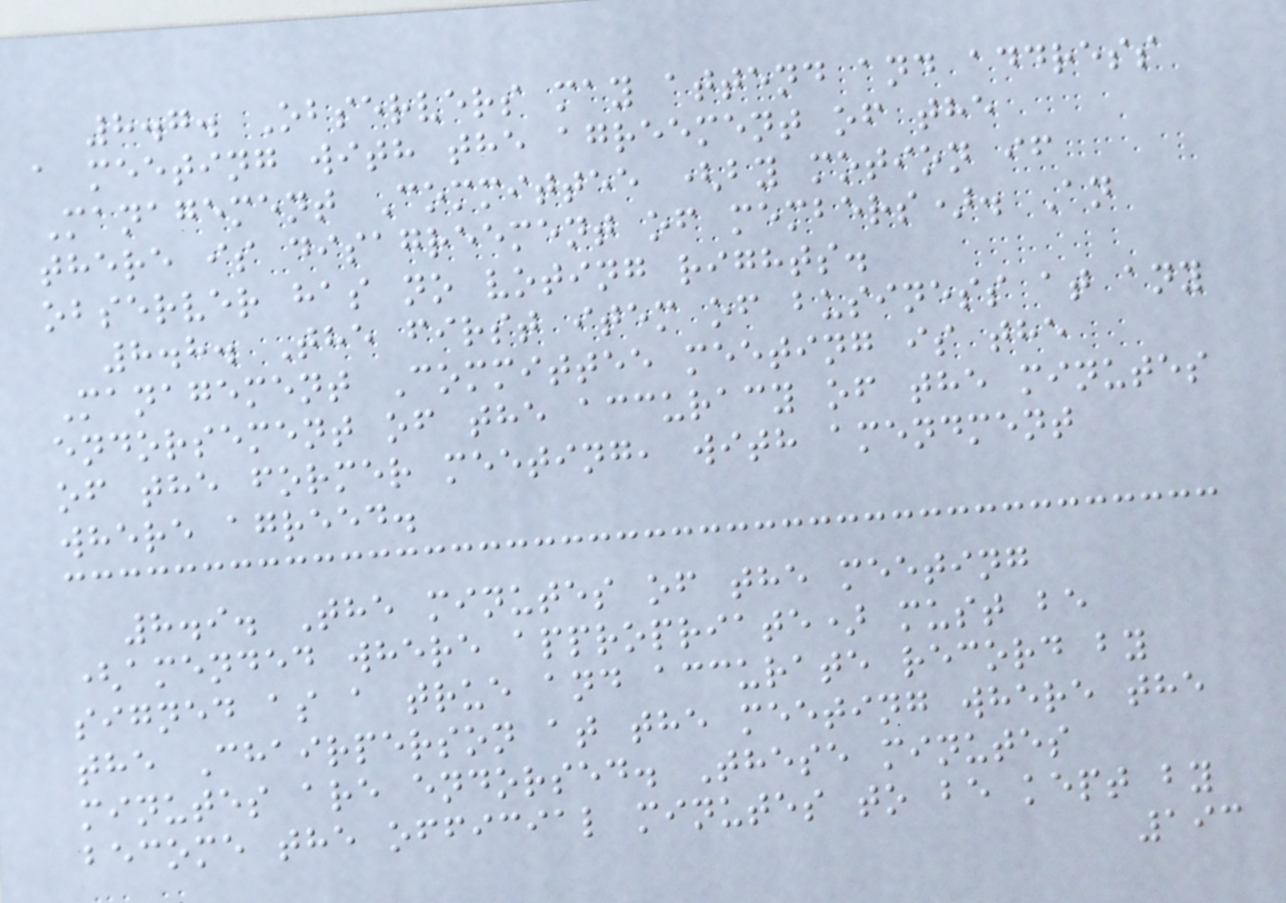8.7. Observers may attend and address
a meeting with the agreement of the
Management Committee (by motion if
there is disagreement of members). An
observer has no voting rights.
8.8. The first item of business at any
Management Committee meeting is the
endorsement of the accuracy of the minutes
of the former meeting, with amendment
where agreed.
8.9. The minutes of the meeting
(amended where appropriate) must be
signed as a true and accurate record by
the Chairperson at the meeting where the
minutes are endorsed. These minutes
become the official minutes to be kept by
193
